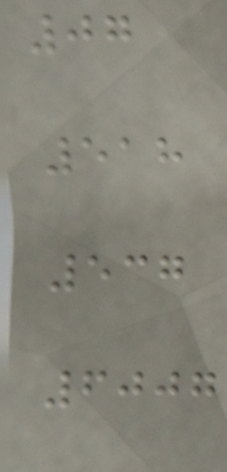07
518
537
6007
